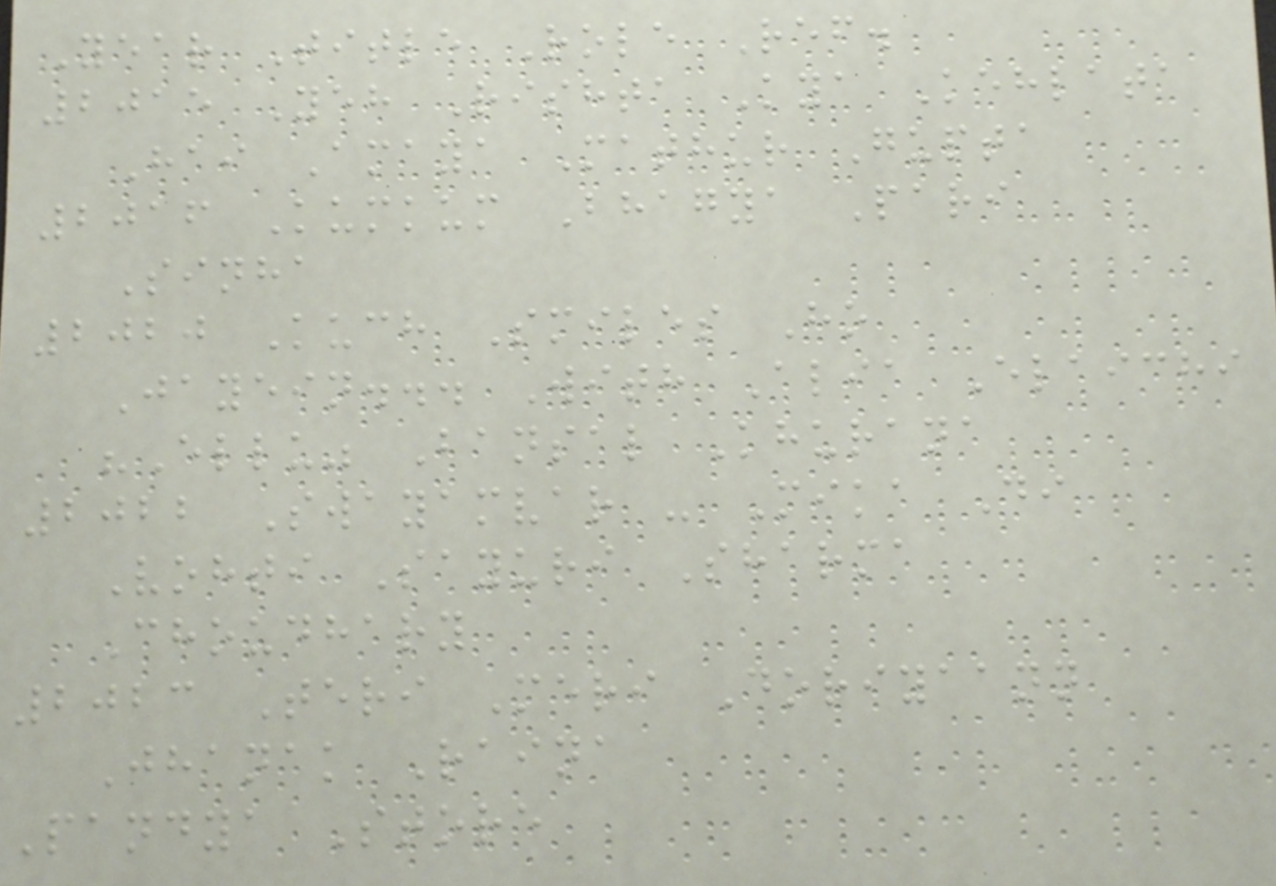Year Title Role Ref.
2015 Yeh Rishta Kya Kehlata
Hai Amaya Mathur Gupta
2016 Kumkum Bhagya Pari
Sinha
2020 Kuch Smiles Ho
Jayein... With Alia Elaichi
"Ellu" Bansal Khurana
2022 Swayamvar - Mika Di
Vohti Sayuri Sharma
Choudhary
2023 Teri Meri Doriyaann
Jhanak Raina
Pandya Store
